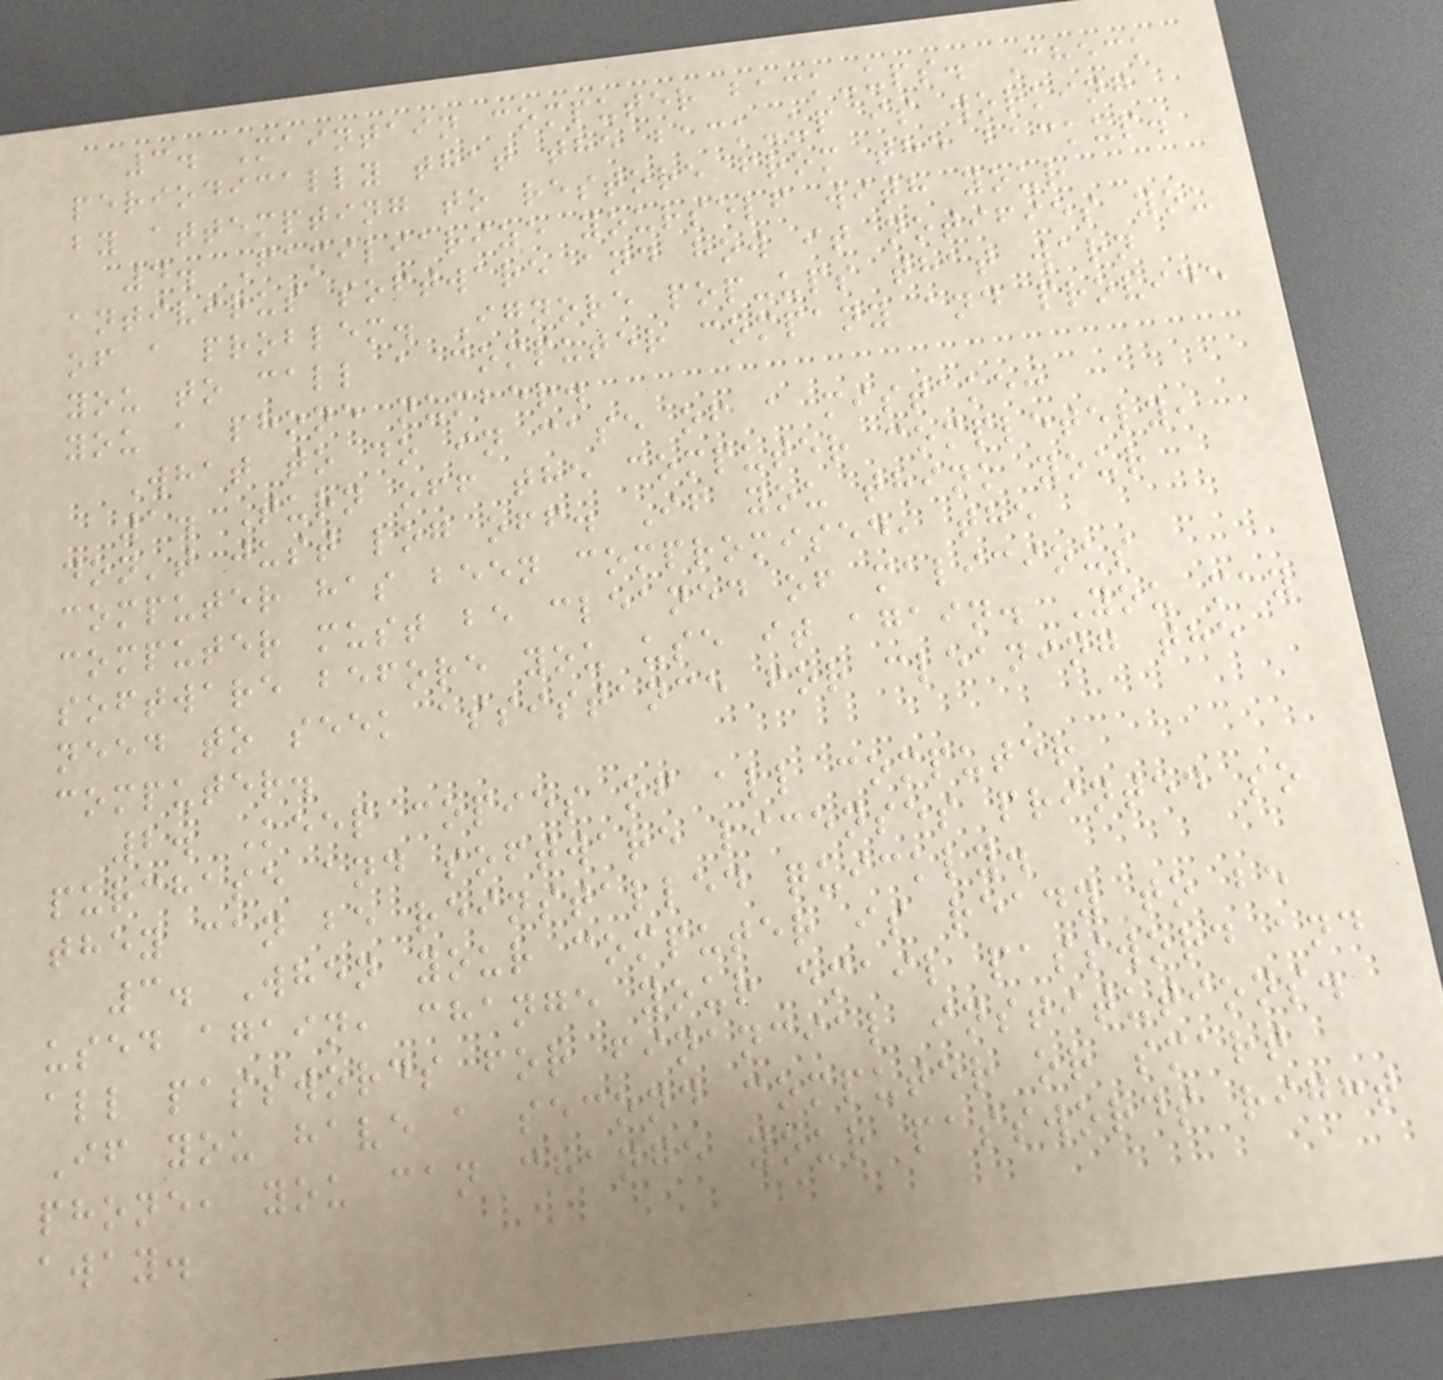3. Maintain computer back-ups. Check
periodically that the back-up is working
by attempting to restore from the backup.
4. Familiarize yourself with your
antivirus software and how it notifies you
of a problem. Ignore pop-ups that warn
you to call a computer company and provide
you a phone number.
What to do in case of a mistake:
1. Turn off the computer completely,
don't just log off. If you think your
computer has been compromised, the
computer must be cleaned of malicious
software before you use it again. You may
need to seek assistance for cleaning the
computer.
2. Keep copies of all computer
purchase and software licenses printed so
they can be reinstalled quickly.
3. When your computer is ready to be
used again, change your email password and
all passwords for financial institutions.
If you have a second computer or smart
phone, you can change your passwords right
away.
